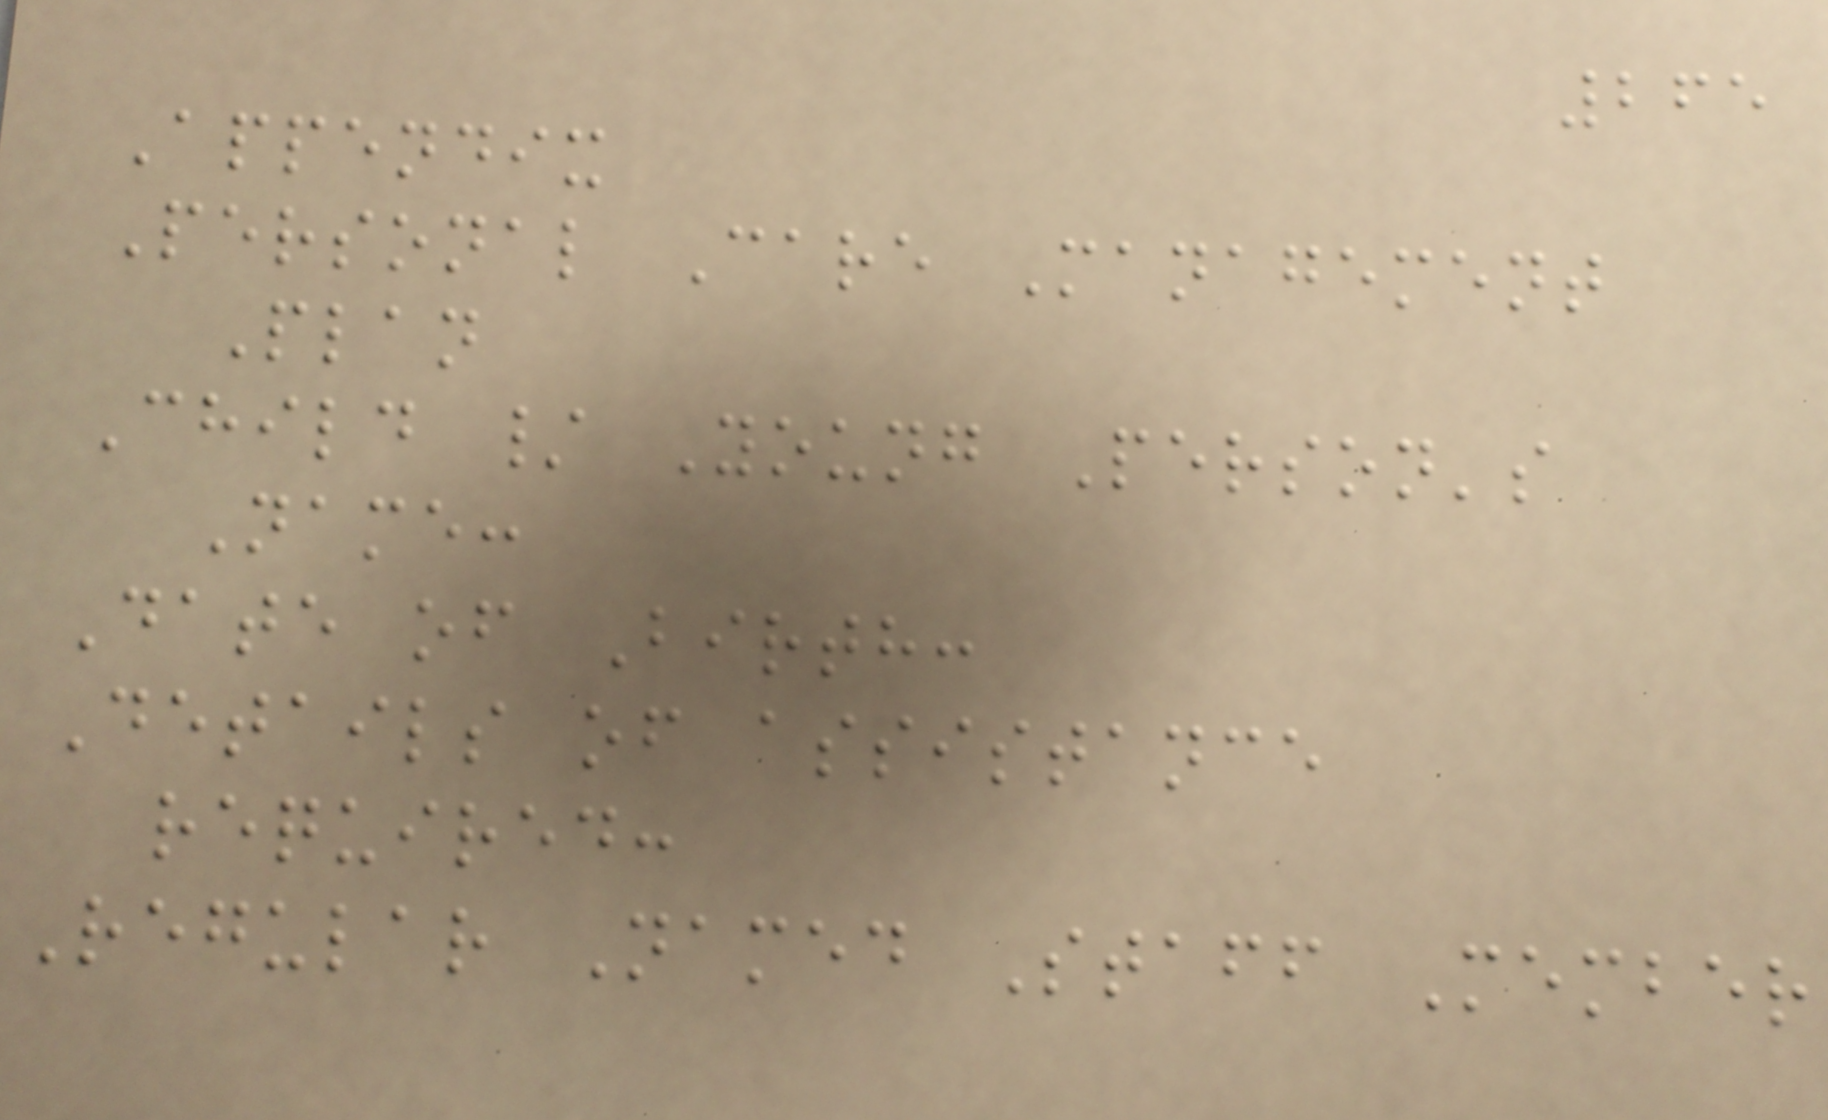265
Appendix
Personal Care Management
Plan
Child / Young Person's
Name:
Date of Birth:
Details of assistance
required:
Regular Named Staff Member
